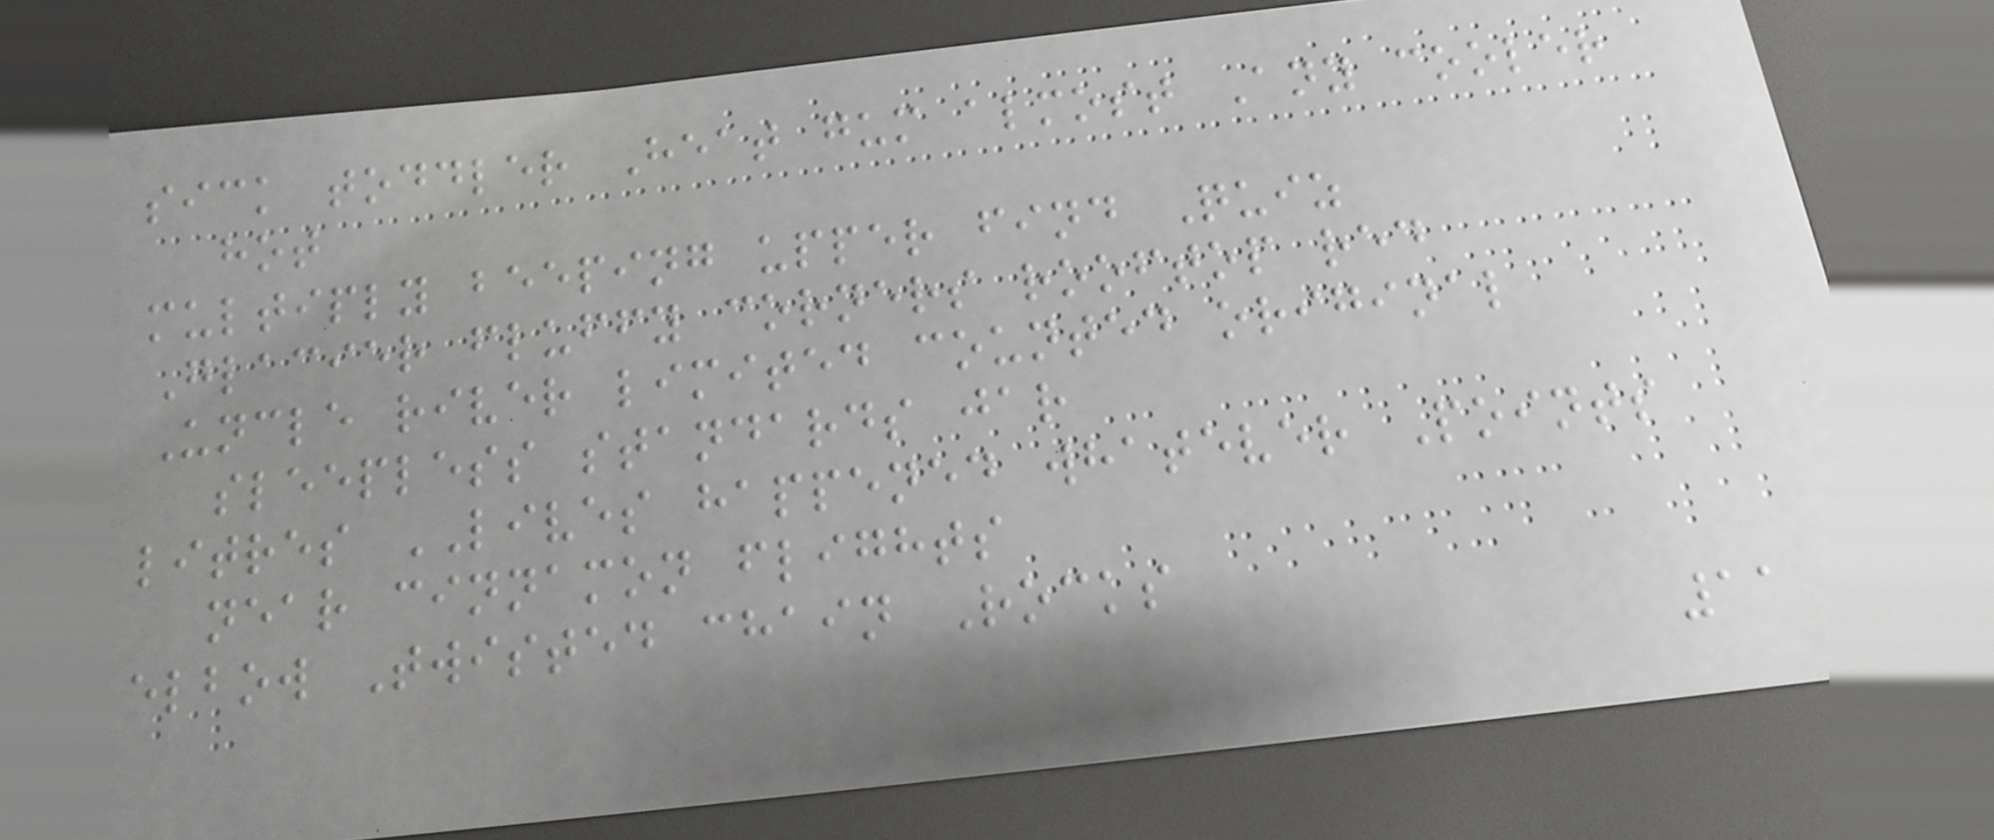sick toddler Heat gum almost Any cooler
hot
multiply beeping upper find Quiz
Glacier fluffy corners rooftop red
Uncle river limited counted original
sleepless standards jar
litres LIVES happened whatever Points
near cinnamon flights
elbow Twisted chain Rocks
11
